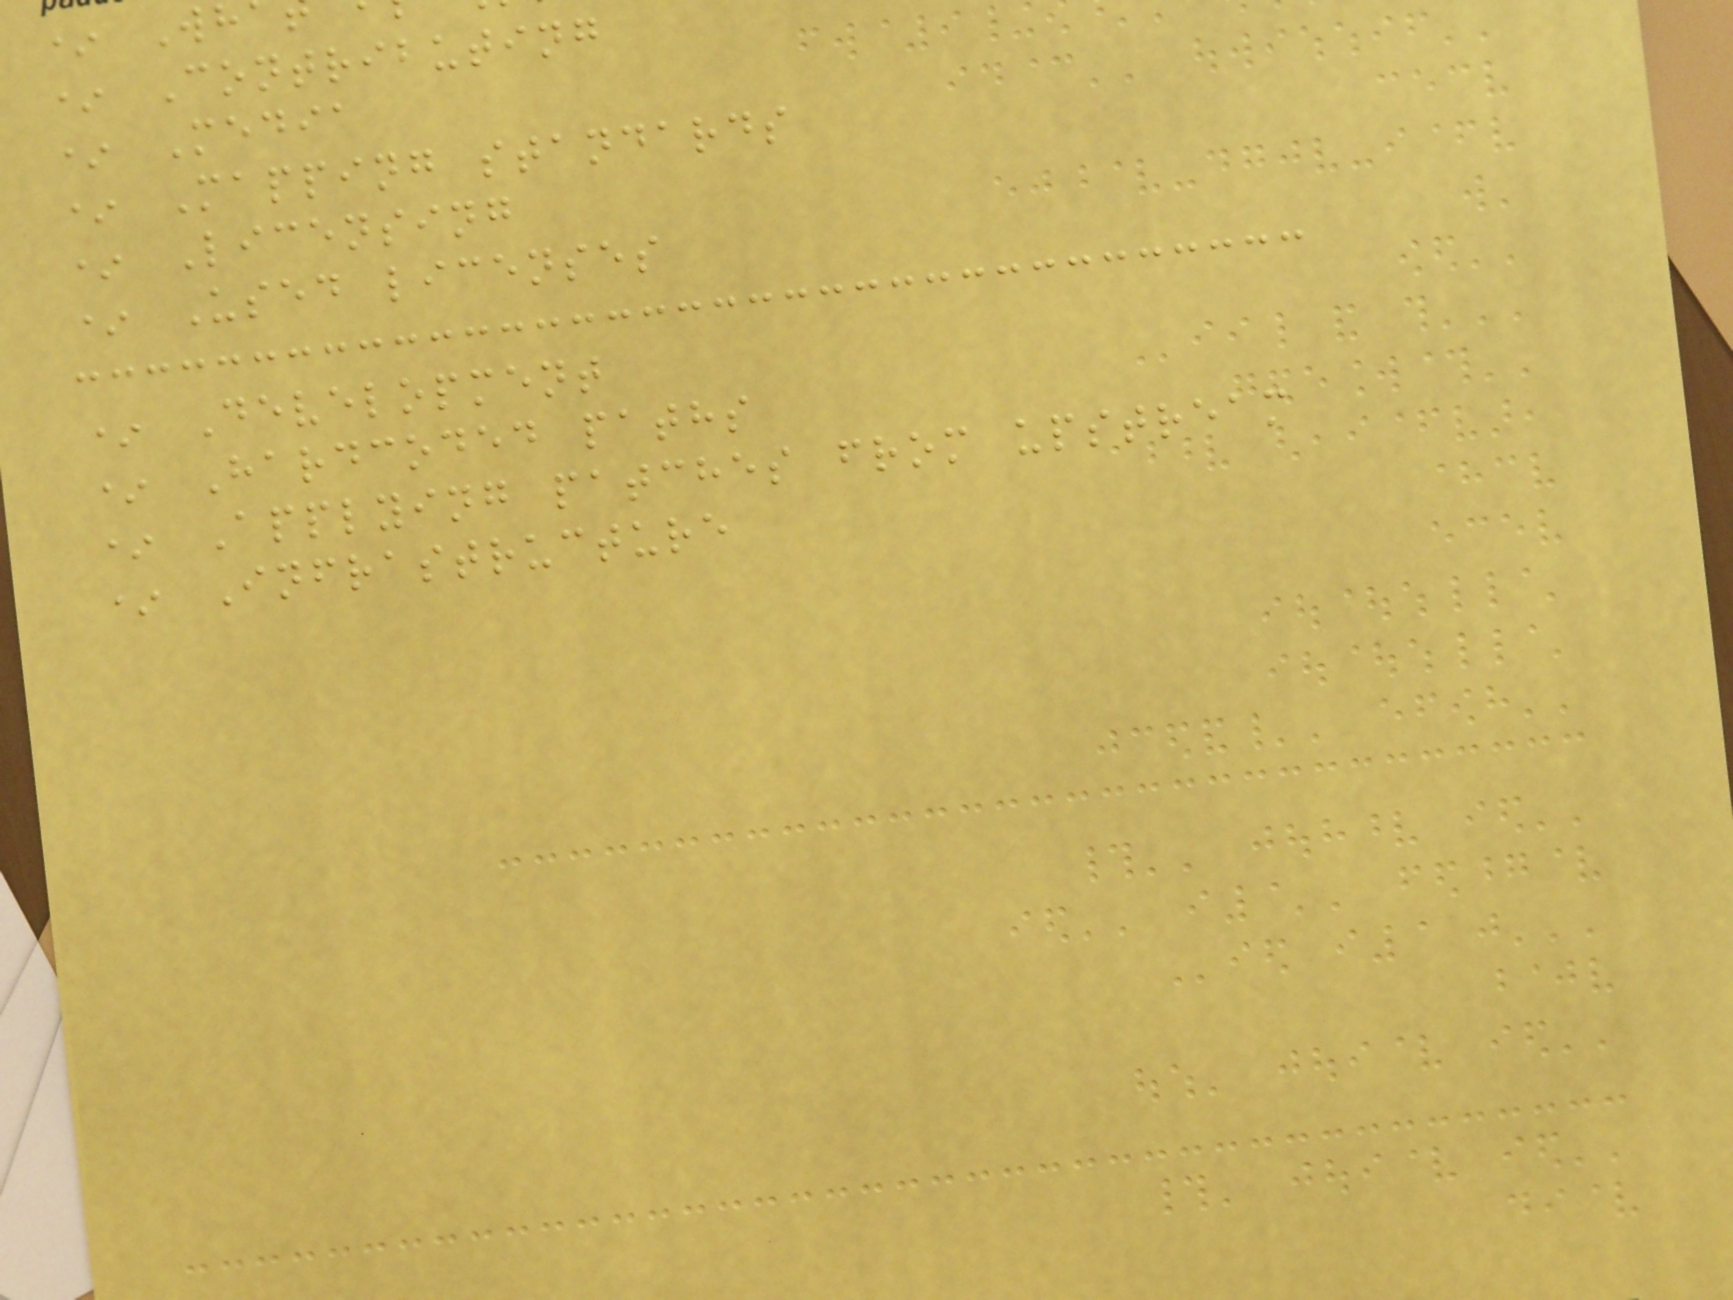* Contributing
* Media
* Mapping standards
* Licensing
* Used licenses
* Development
* Hardcoded paths
* Applying patches from upstream
* Infrastructure
